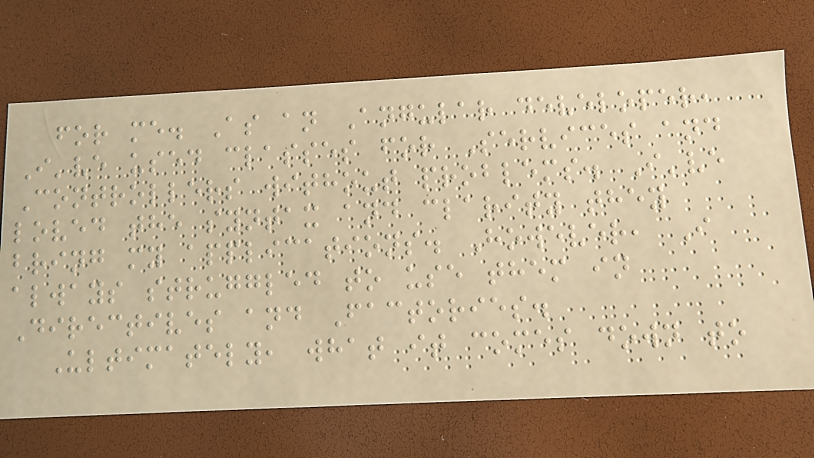for me. As an Angular developer,
I've used classes for Services and
Controllers without problems. I've
loved the syntax and clarity they
bring my applications. However, I
always struggled to use them in
Directives and Factories.
Ultimately, what it comes down to
